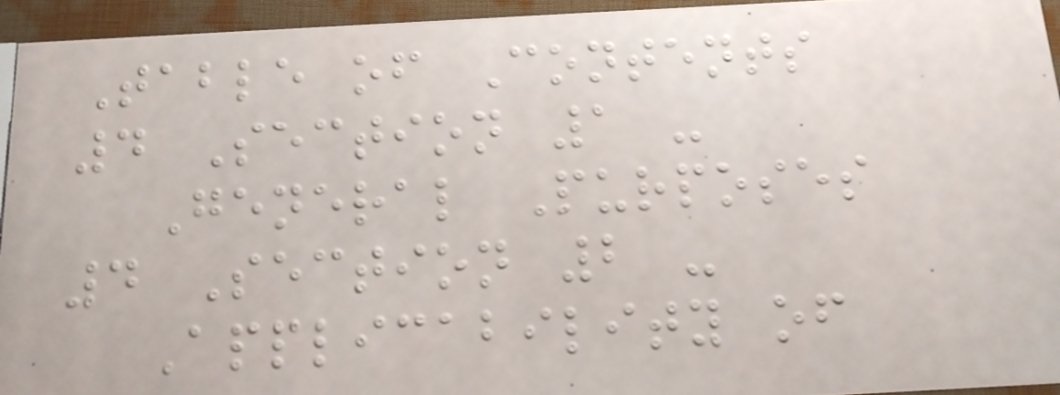Table of Contents
4 Section 1 -
General Purposes
4 Section 2 -
Applicability of
